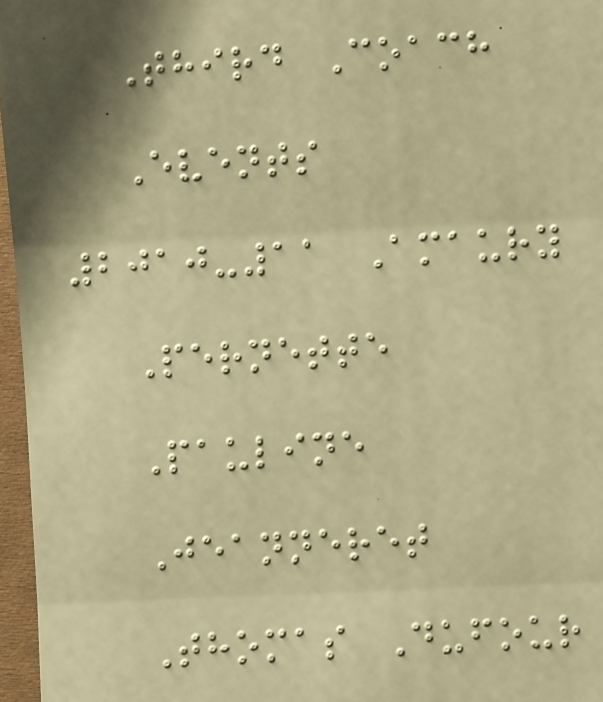Third Coach
Events
2010-11 Amaury
Pernette
Pauline
Jeanneret
Thomas Dufour
